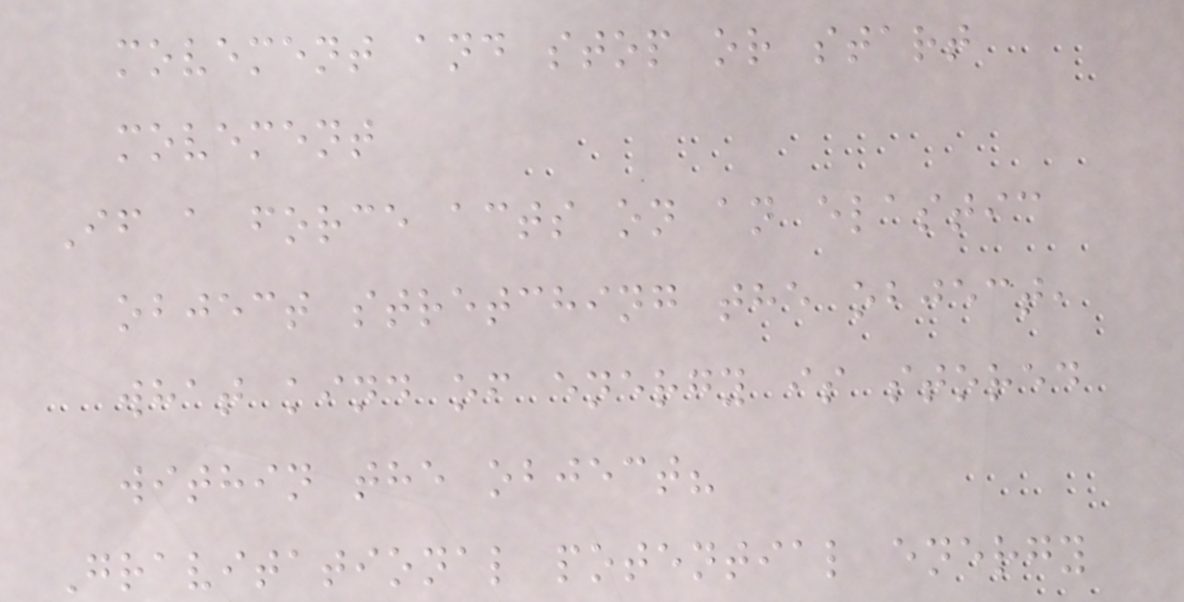movement and stop or start
movement
If a force acts on an elastic
object stretching the object,
what kind of energy is stored
within the object?
Gravitational potential energy
